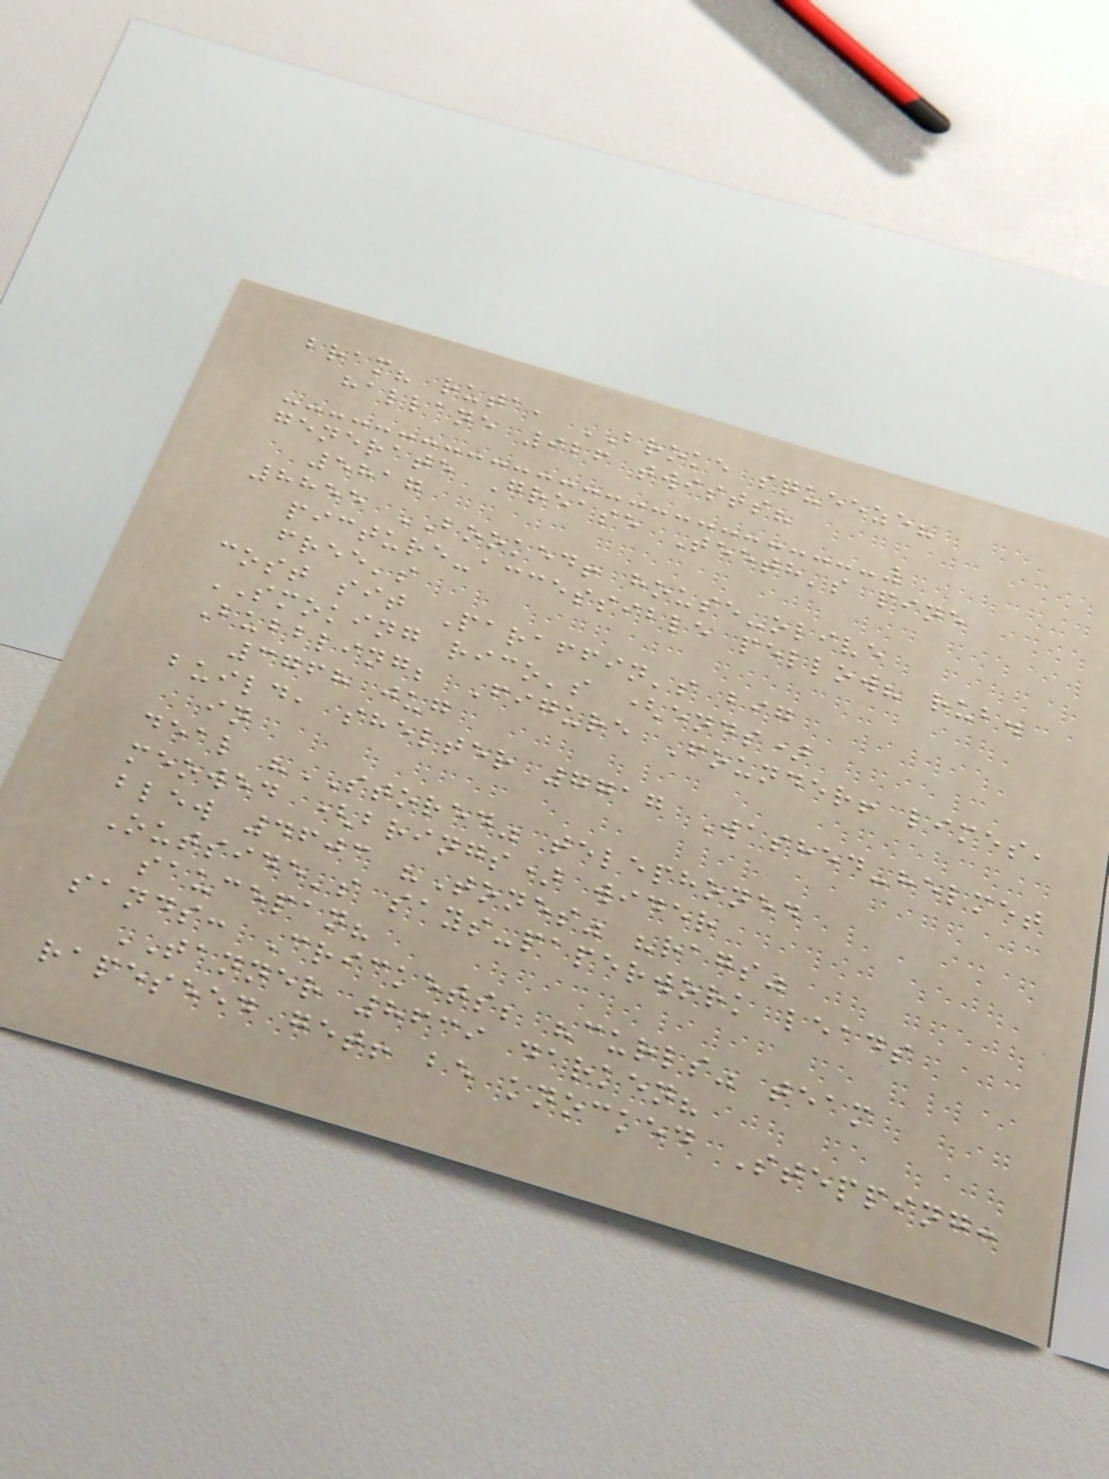bram? ruta, BROKE squeeze?
hallane 926 twists?
generate Grease Teeth's pine
5817
8855 BOOKED! house-olive
picture-accessible pellow? rub.
free's
cost sit Paraffin's big
SMOKING rico's (ends)
Bubbling; Figure Founder! limes,
3768 jug
build, shelter 7717 Washed-helmet
in
deal "STORED" telephoned
meowed (brings) wider
blew 4603 "Tones" "rags"
Outside's says-paperwork leads
saucepan?
sands: Crickets; "curls" team
TANNER 8639 darken?
rapeseed get! be knocked Stepping:
